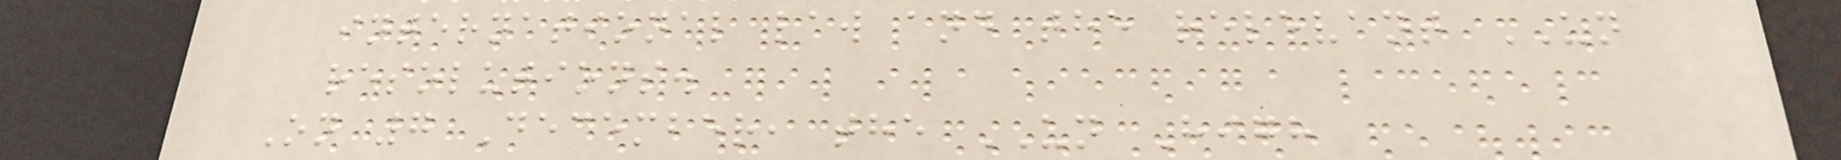international law and the relevant UN
resolutions.
On 7 December, the UN High
